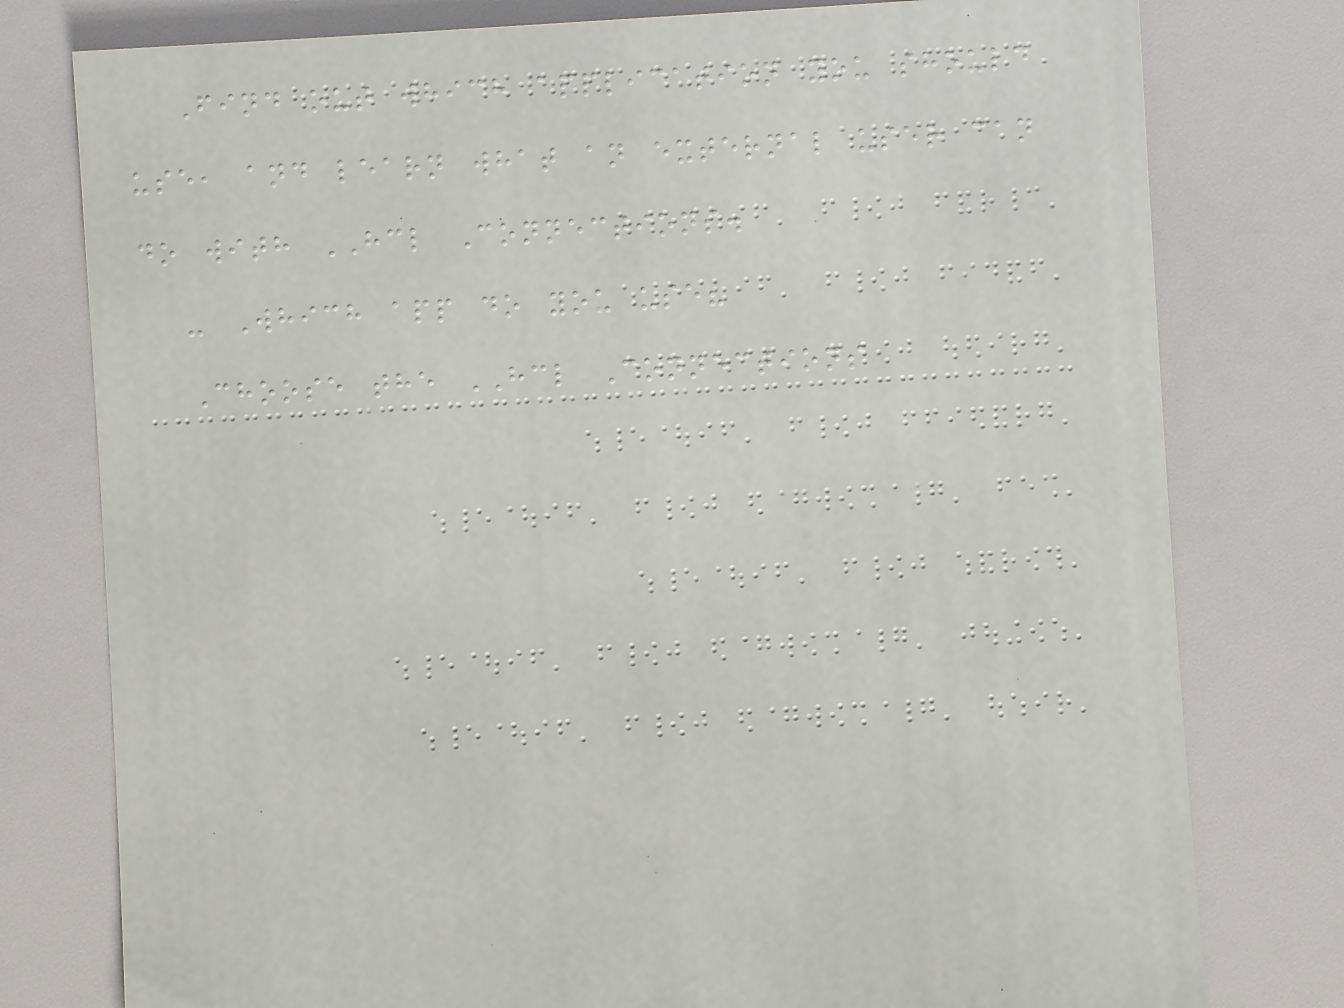Find out which application you should
use, and learn what an external user can
do with HCL Connections.
- Which app do you use?
Choose the HCL Connections
